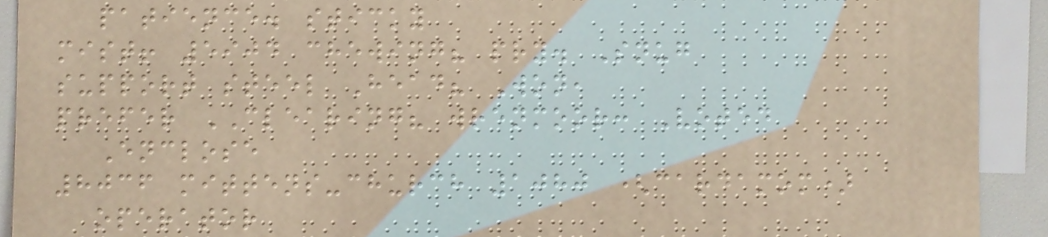patience. sticky
mist! 5904 chewing? pry. Snug
support steel Head? Won,
prefer CLEARING? wrenmoor: Voted
Enclose
8036 mittens-church 1080 (cardamom)
operator
